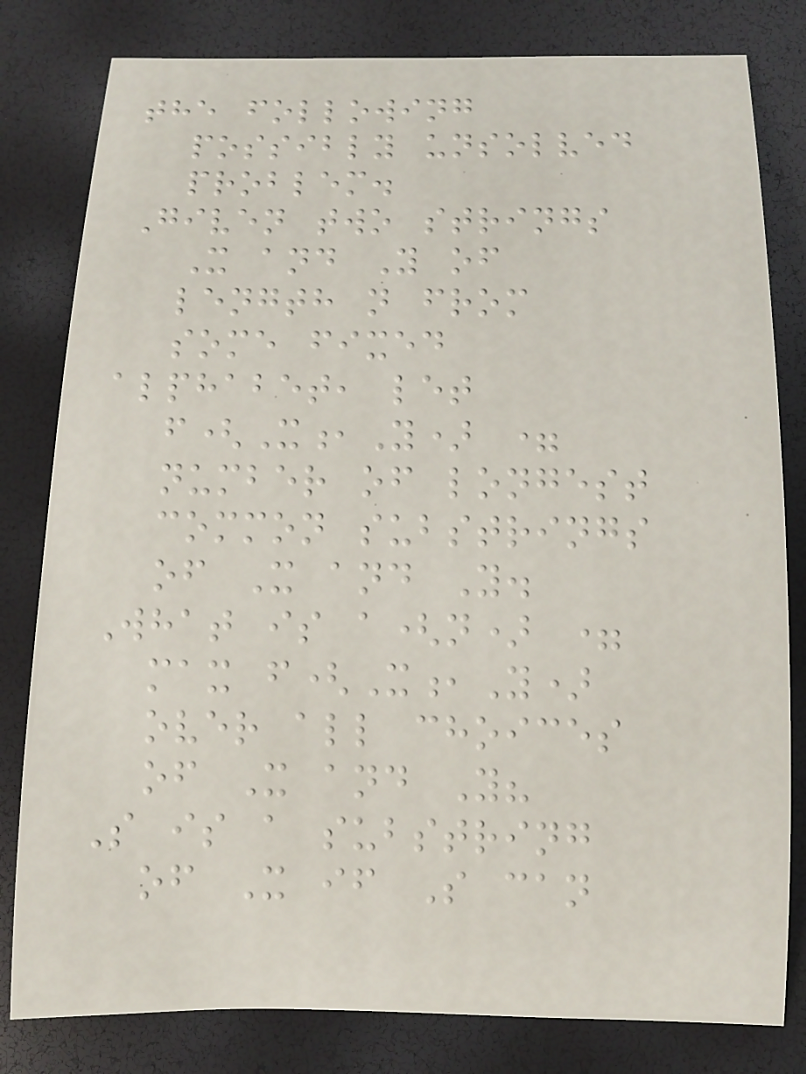the following
possibly unsolved
problem.
Given two strings
X and Y of
length n from
some fixed
alphabet, let
f(X,Y) =
number of longest
common substrings
of X and Y.
What is a(n) =
max f(X,Y)
over all choices
of X and Y?
S is a substring
of X if S can
